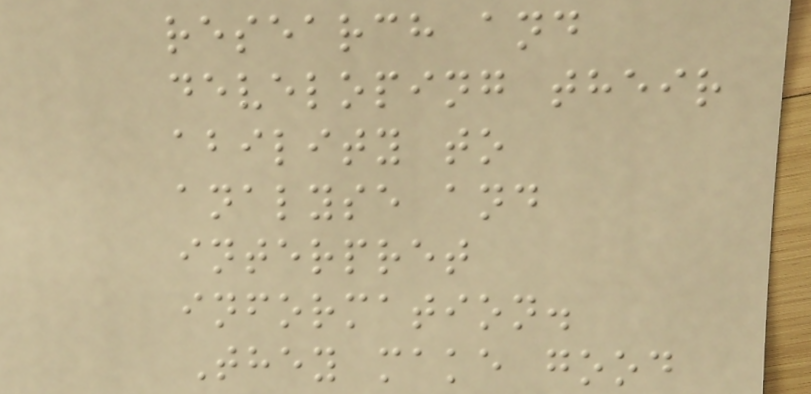research and
developing their
ability to
analyse and
interpret
information.
They make good
